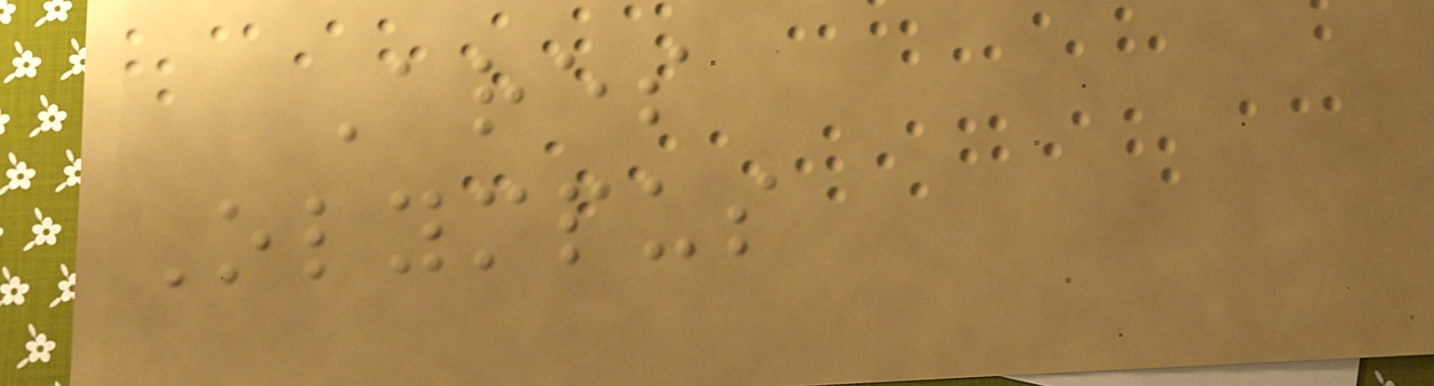Ares
Olympus
